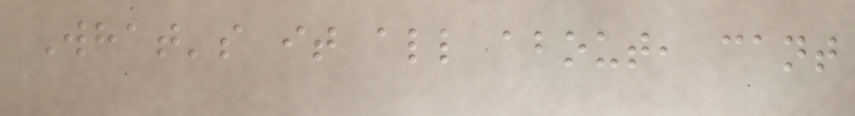What's it all about, cant
